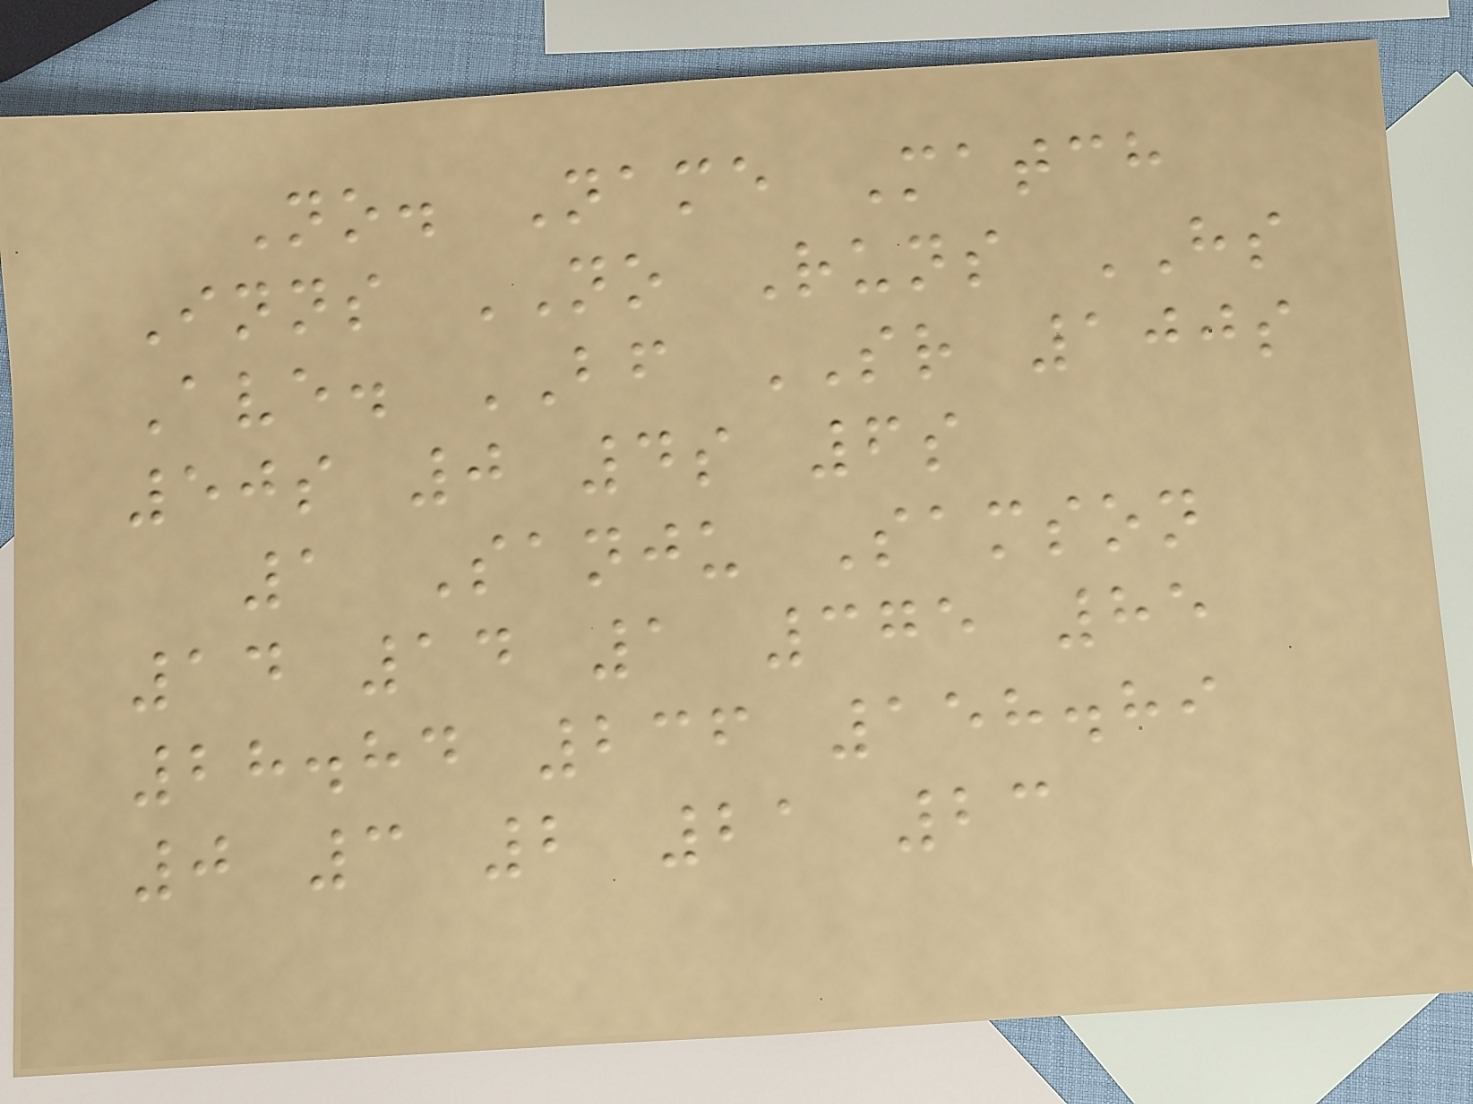No. Name Match
Inns NO Runs HS
Ave. BF SR 100s
50s 0 4s 6s
1 Sanju Samson
14 14 1 375 85
28.84 236 158.89
0 3 2 21 23
